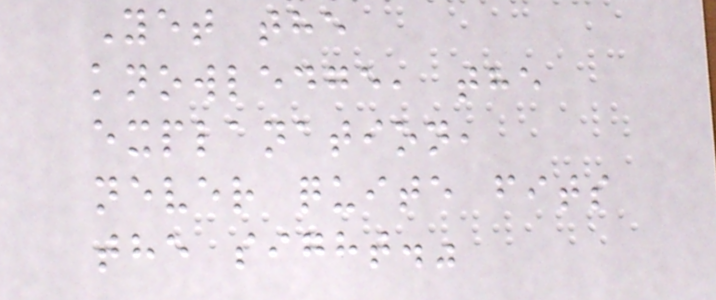Yet the
knowledge, the
explanation,
never quite fits
the sight."
